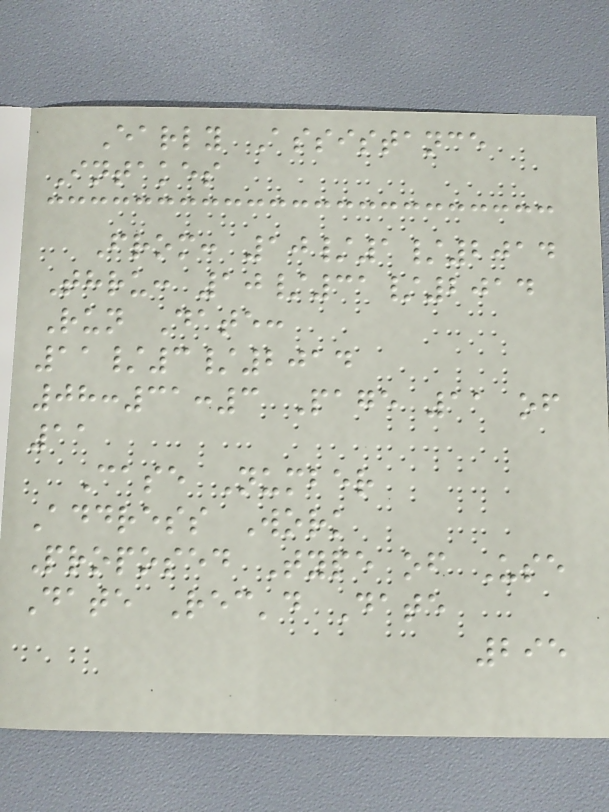Early Assistance
Intakes
From: 10/1/2014
Thru: 10/31/2014
Run Date:
11/3/2014
08:31:3 Page 11 of
11
Case Number
Address Work
Proposed Type of Use
Date Rec'd Date
295
